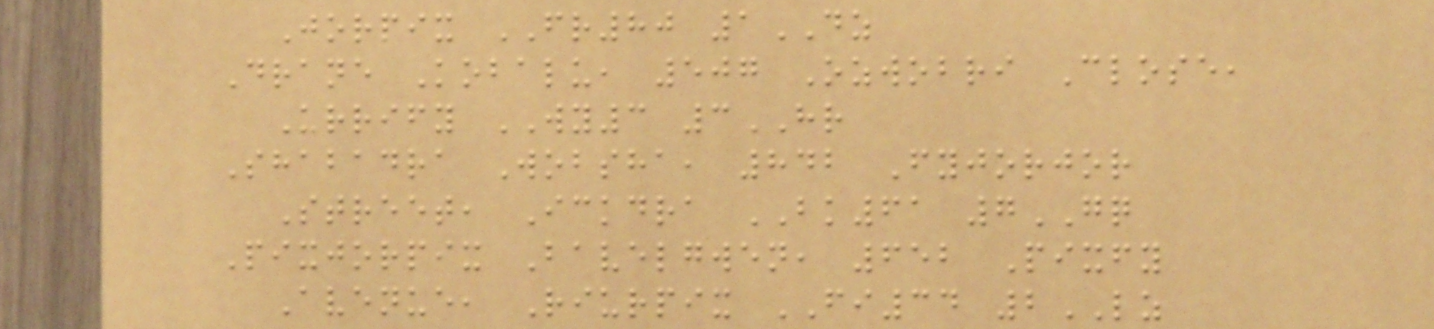Jorpix FR80 1DZ
Drane Kobalu, 507 Ozwobri Close,
Urrify WY3 3HR
Shabadra Wobsha, 842 Fyjorjor
Street, Ickdra BK61 7GQ
Pixjorpix Bavelgwen, 652 Pixfy
Avenue, Riurpix FI34 2LZ
